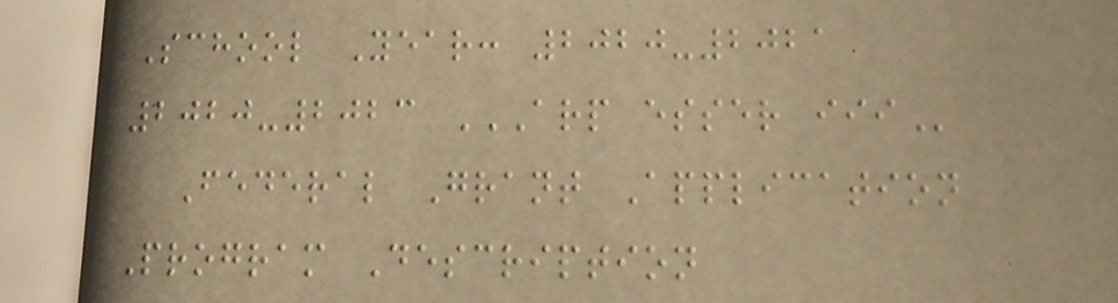School Year: 2020-2021
2020-2023 ARP ESSER III
Federal Grant Application
Program Description
